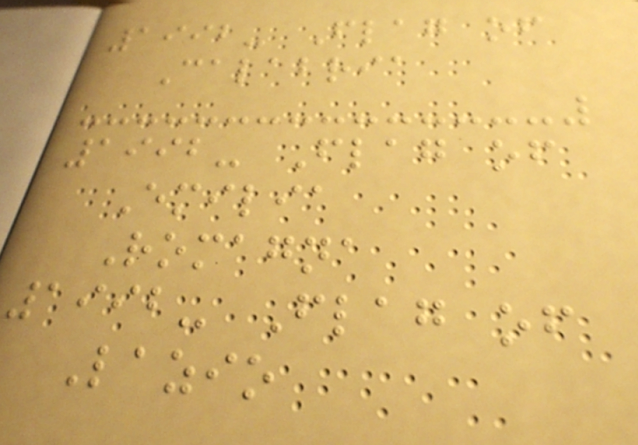1992- Flag of
Calabria
1992- Flag of
Emilia
Romagna
1992- Flag of
Lazio
